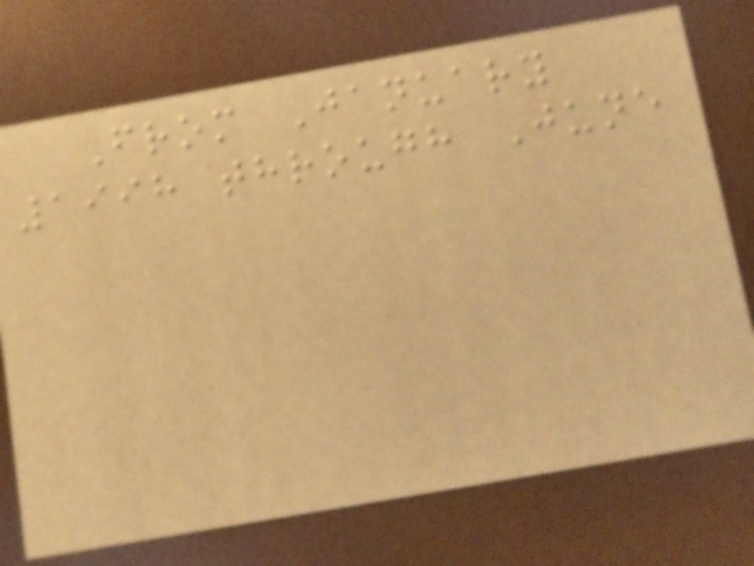From January
1998 through June
